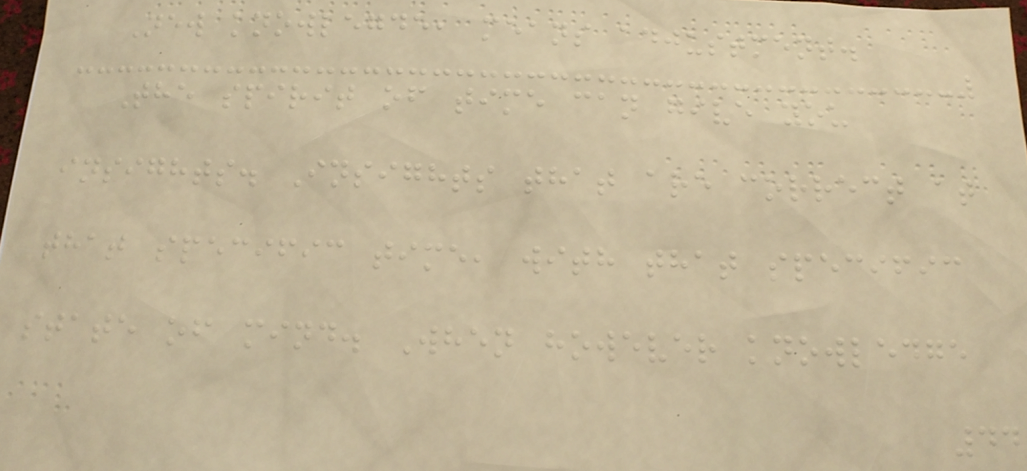New knowlegde, means adjustment.
The spirit of time can give you
insights. Insights that are correct at
that specific time, with that specific
state of mind. When however knowledge
44
